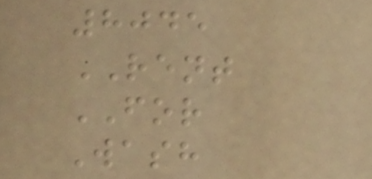8045
RENT
FOR
Wash
